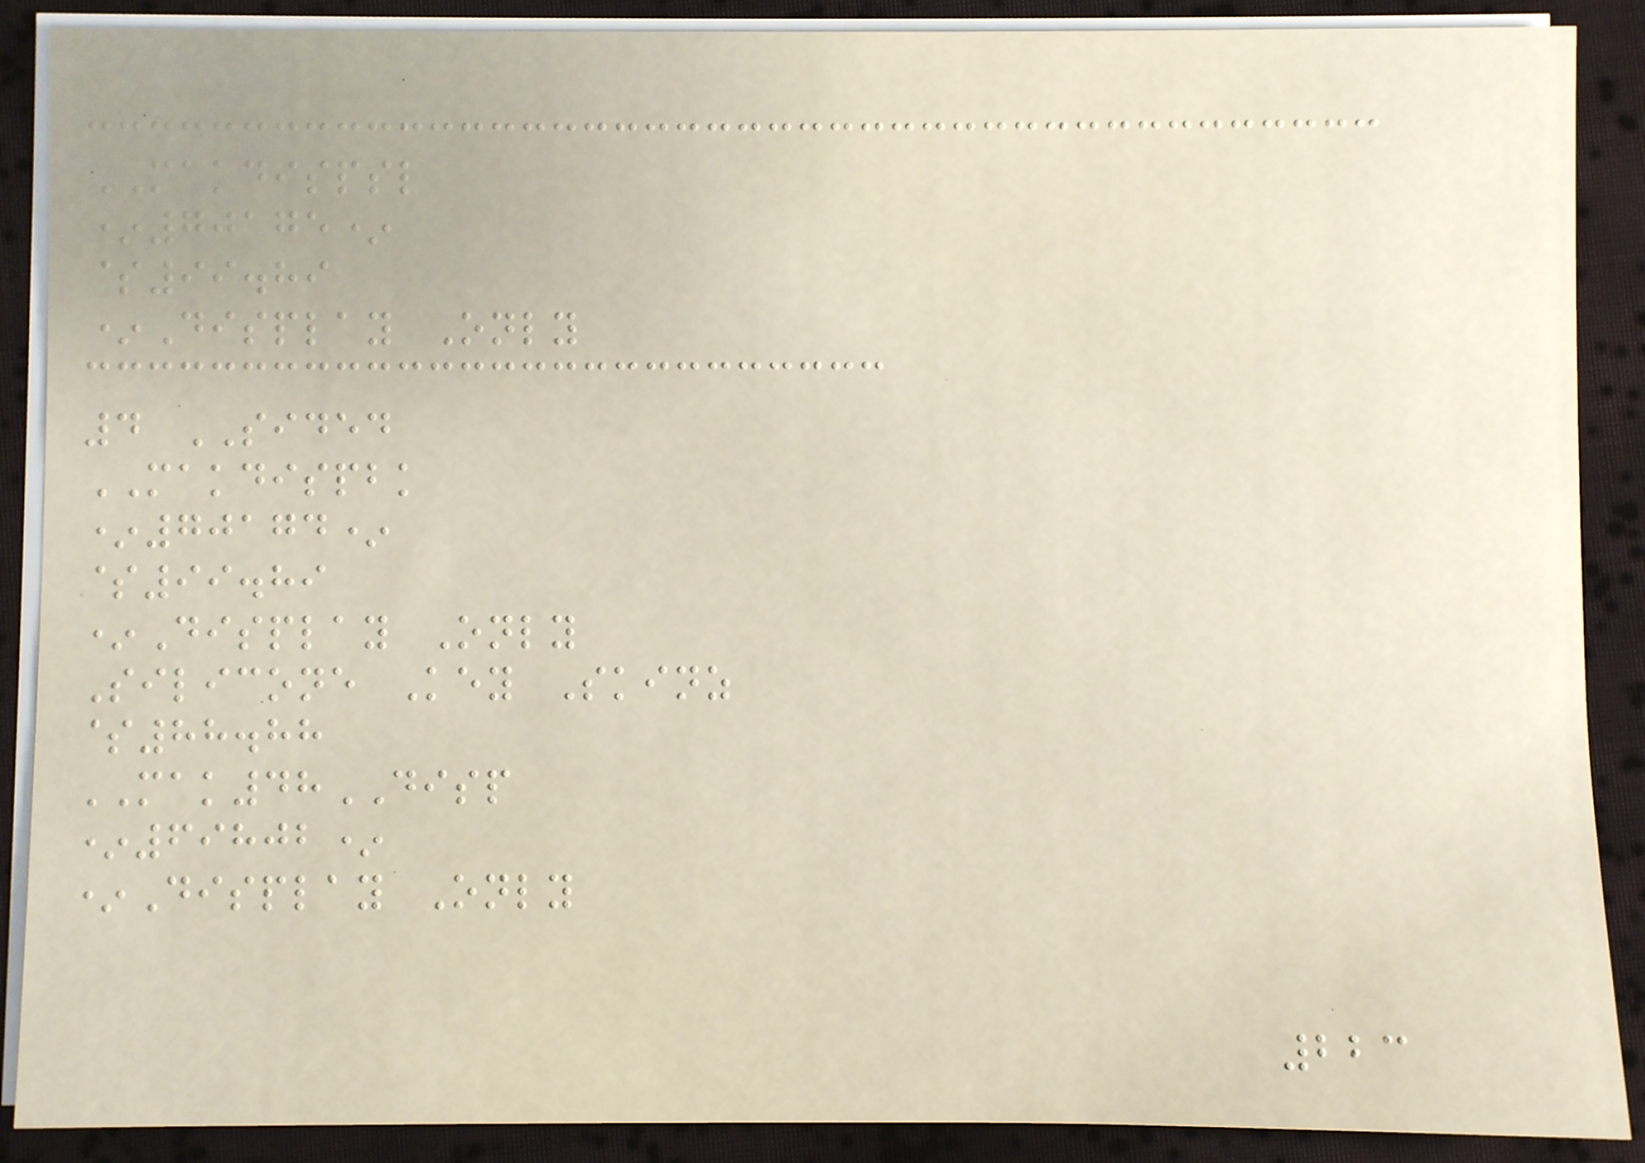MAKDISPSL
*70175*
$99.89
*Display Only
4 SIDED
MAKDISPBK
*70174*
$99.89
*Display Only
Silicone Key Skinz
$88.88
MAK48DISP
*69802*
*Display Only
223
